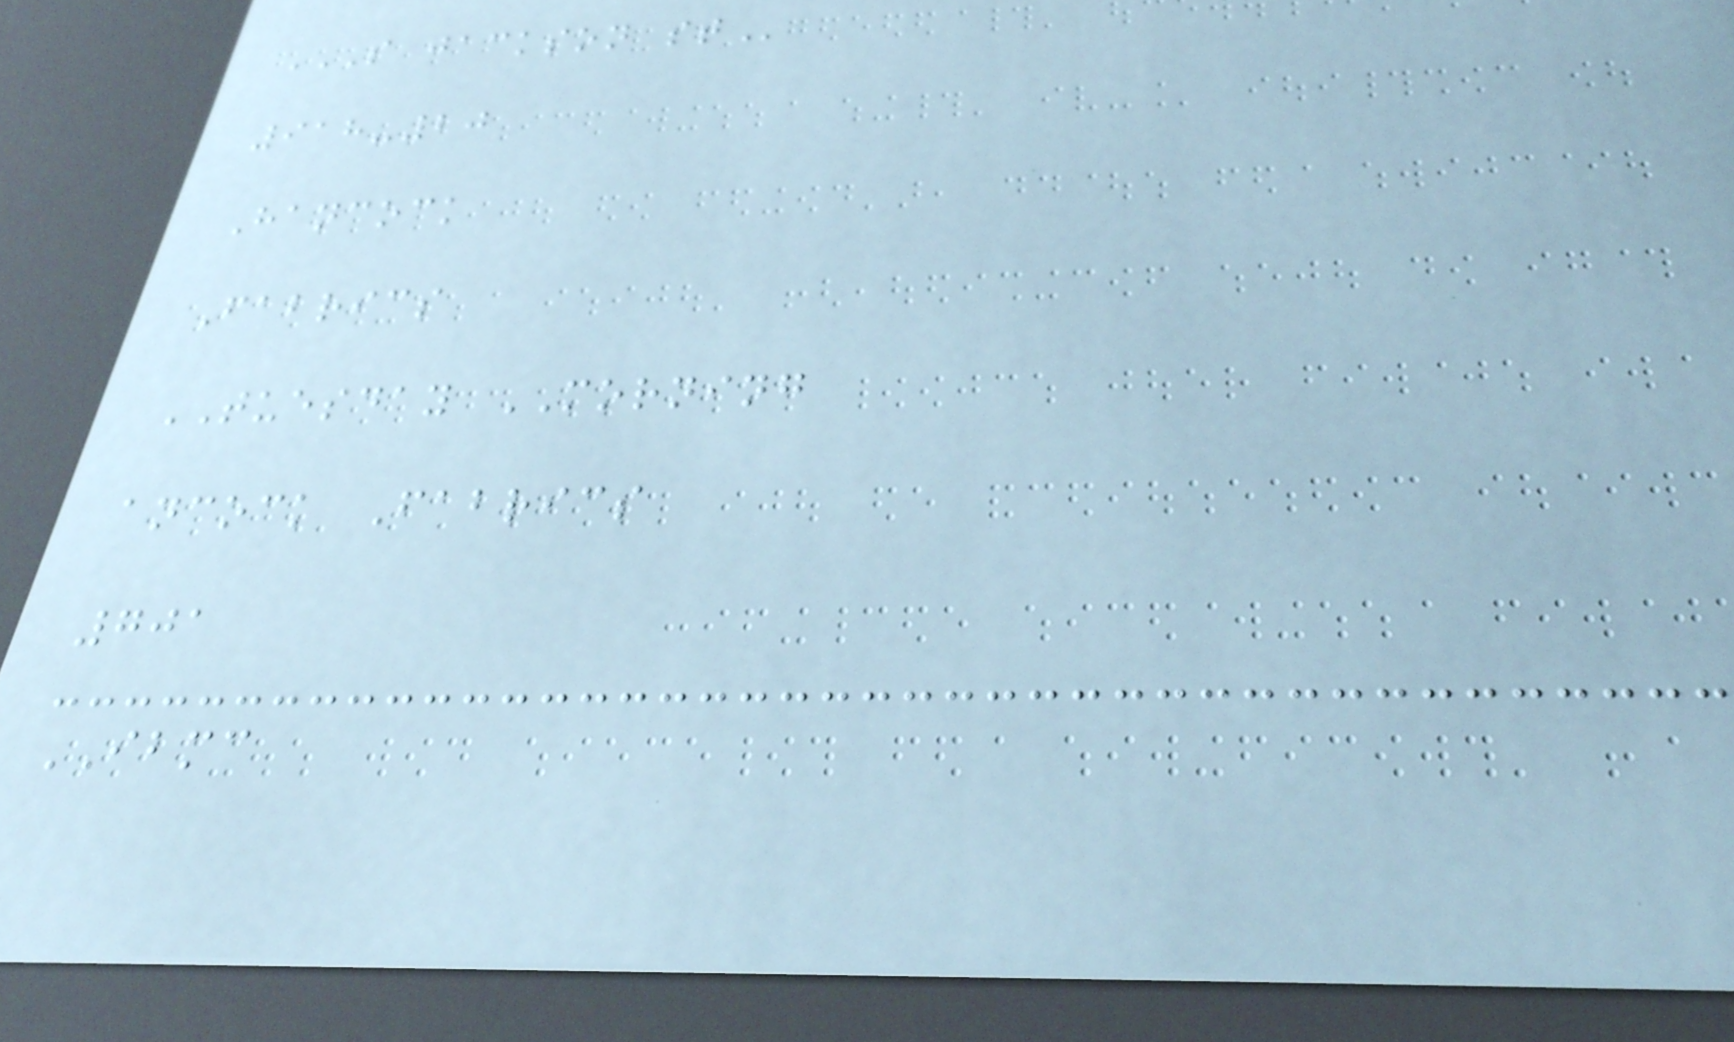S JACKSON ST
918-20
Hancock
Fabrics
TUESDAY MORNING
ancock Fabrics
701
IBMC
